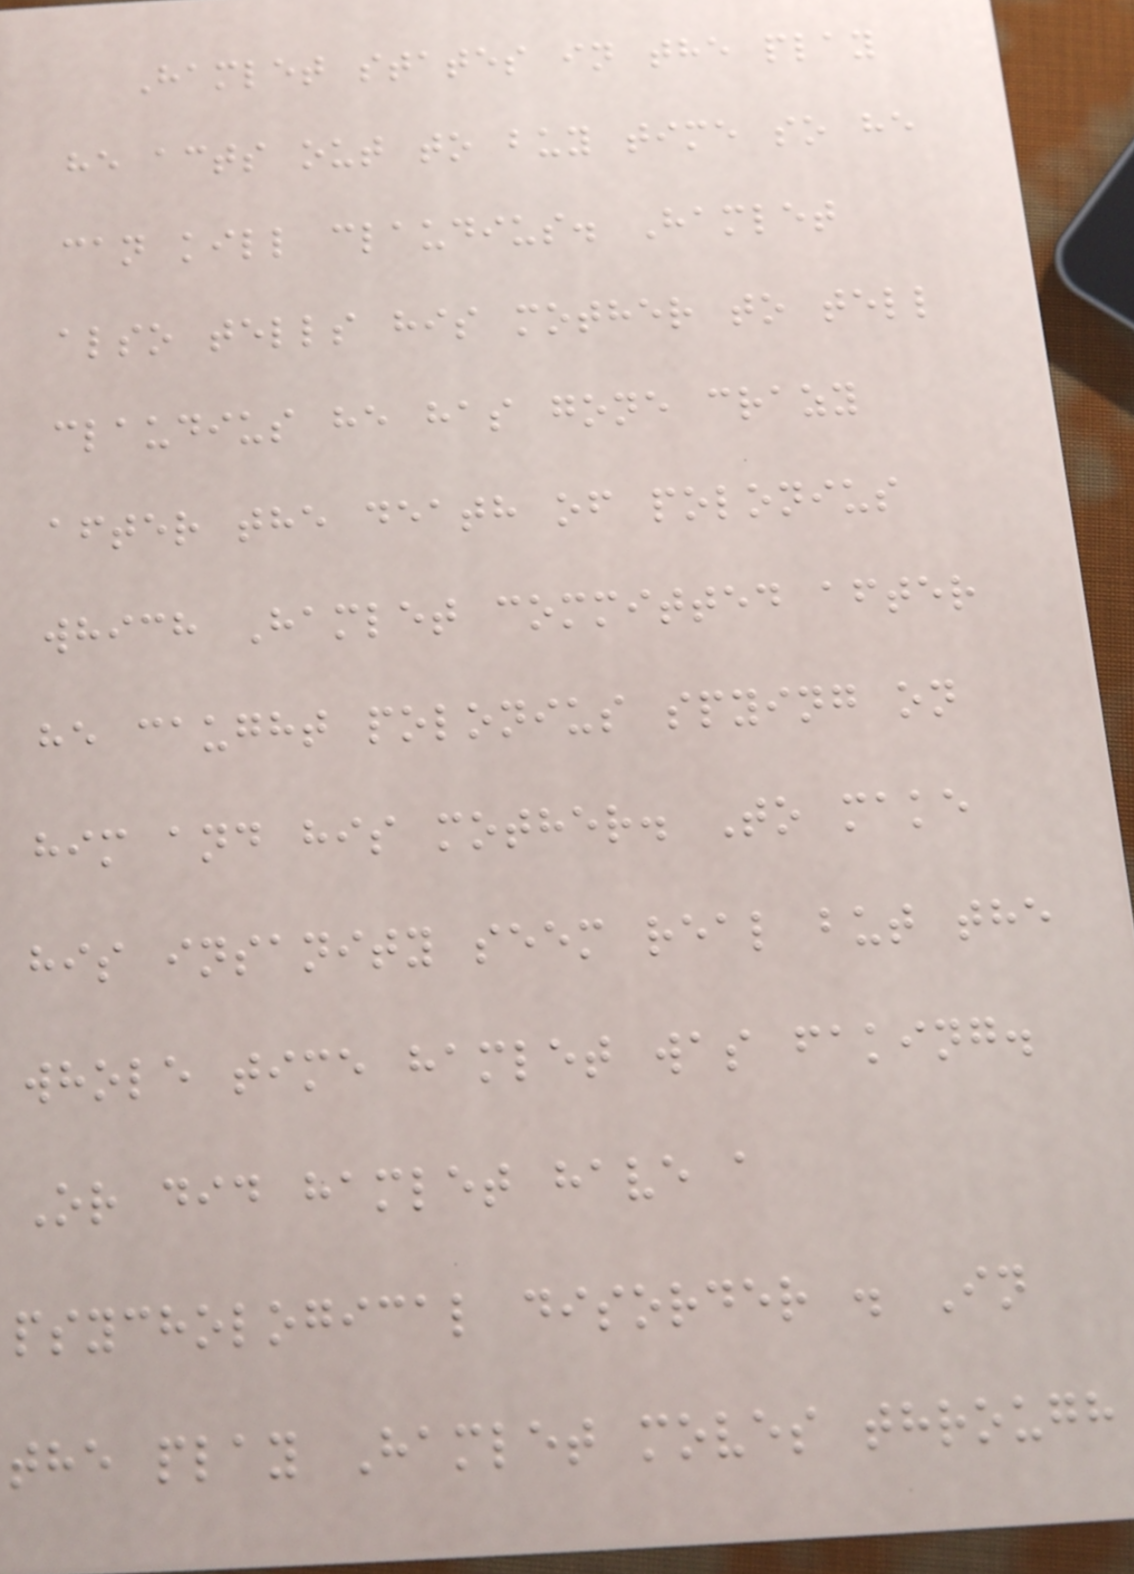Hamlet states in the play
he acts out to buy time so he
can kill claudius. Hamlet
also tells his mother to tell
claudius he has gone crazy
after the death of polonius
which Hamlet committed after
he caught polonius spying on
him and his mother. To make
his insanity seem real but the
whole time hamlet was faking.
Or did hamlet have a
psychological disorder . In
the play Hamlet moves through
